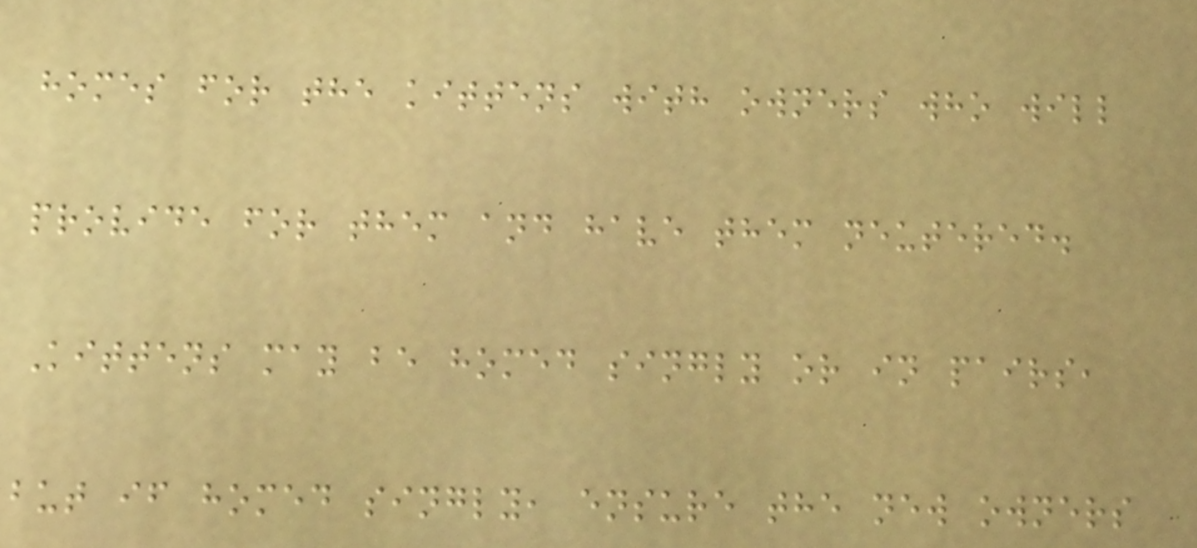homes for the kittens with owners who will
provide for them and have them neutered.
Kittens may be homed singly or in pairs,
but if homed singly, ensure the new owners
